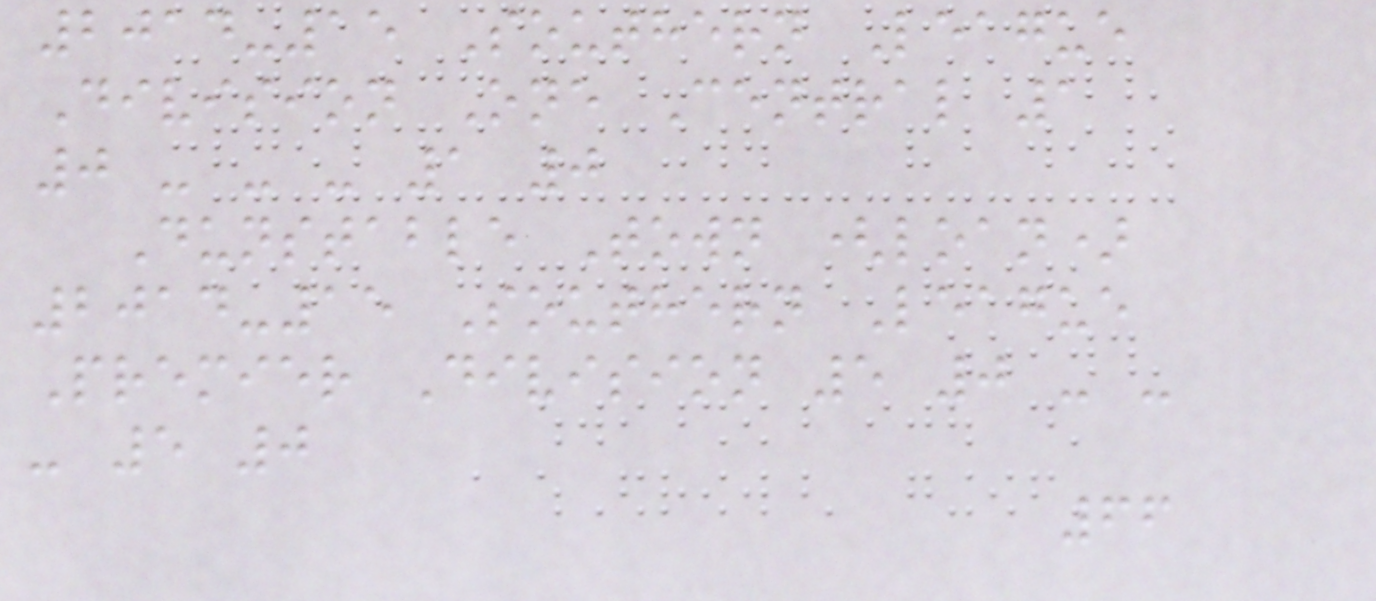2014-15 Southern League
Division One Central 1
0 - - - 1 0
Dunstable Town (loan)
2014-15 Southern League
Premier Division 5 0 - -
- 5 0
66
